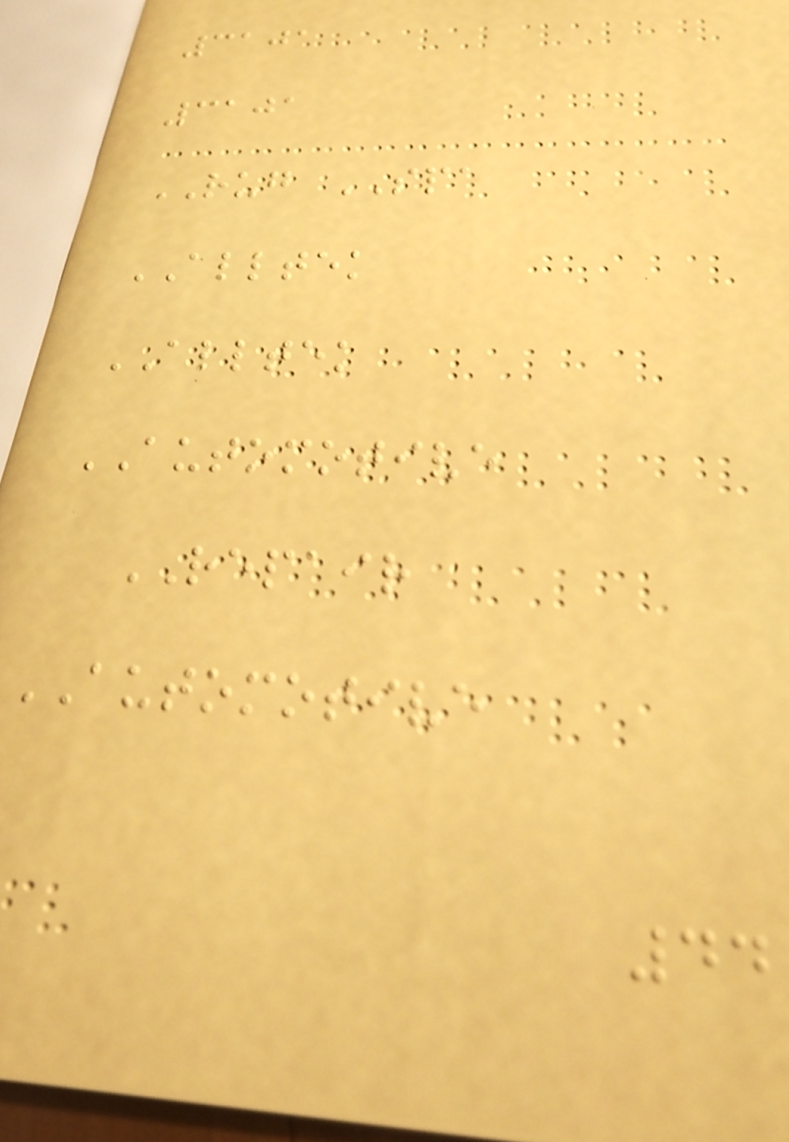3101
3101
RUG SPA
ALLTEK
ALLTEK
AUTOMOTIVE
REPAIR
AUTOMOTIVE
44
